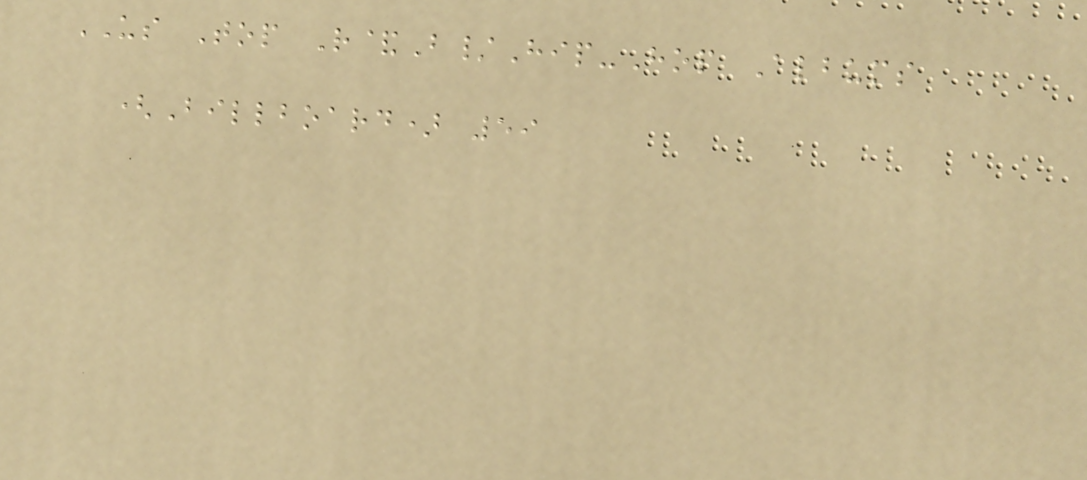US Top R&B/Hip-Hop Albums
(Billboard) 59
